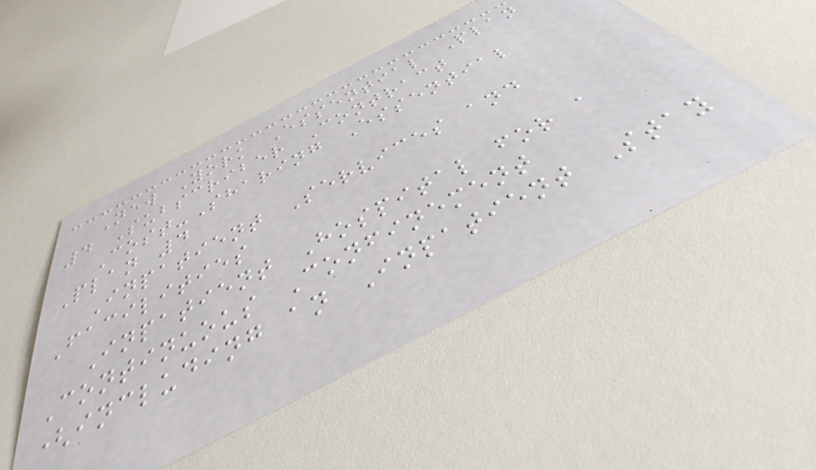New York Essential Plan
4 Subscriber Contract
Cost-Sharing Essential
Plan 4
Inpatient Services and
Facilities
Inpatient Hospital for a
Continuous Confinement
(including an Inpatient Stay
